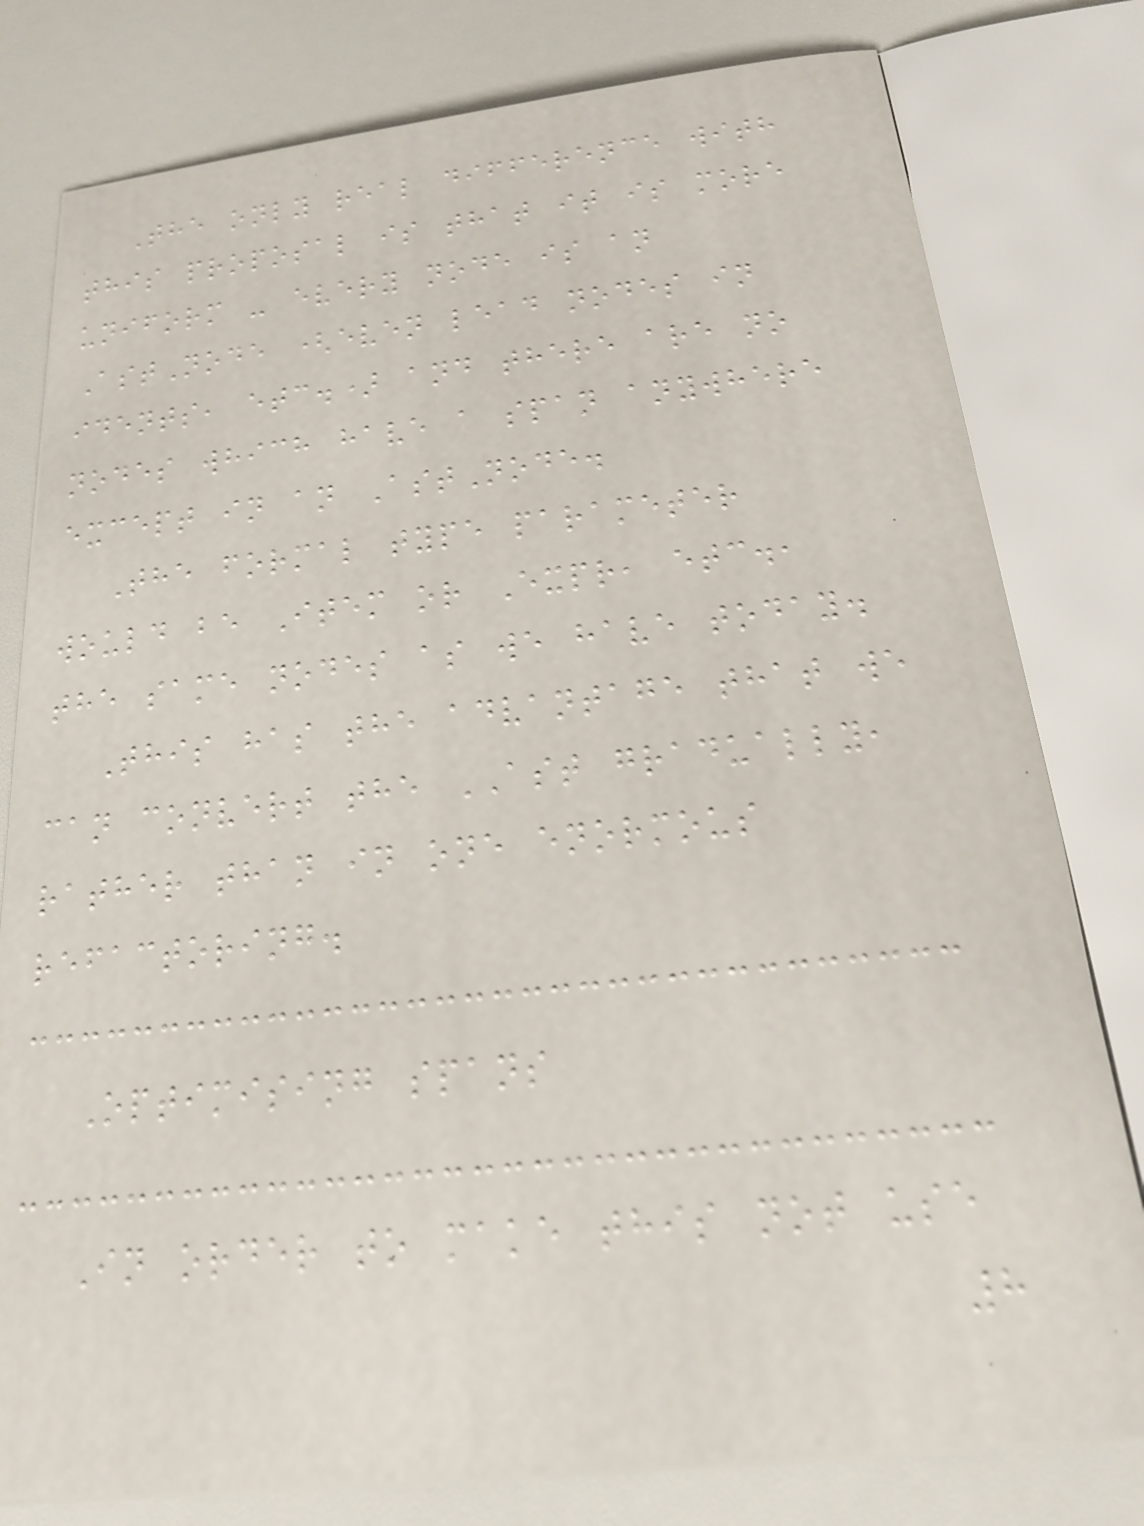The only real difference with
this proposal is that it is more
uniform - every node is an
AstNode (even lead nodes in
idents, etc.) and there are no
nodes which have a span anywhere
except in an AstNode.
The formal type parameter
would be Item or Expr, etc.,
the same nodes as we have today.
This has the advantage that we
can convert the AST gradually,
rather than in one enormous
refactoring.
Optimising spans
In order to make this not use
8
